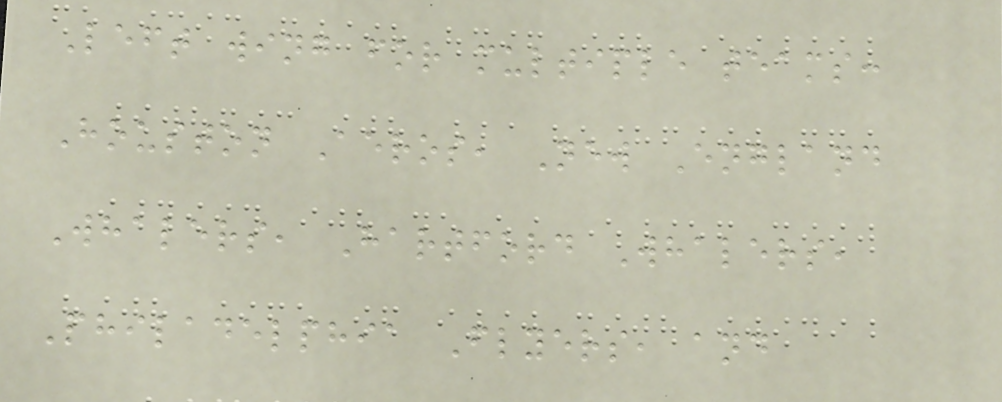Left wing for multiple teams:
Houston Aeros, New England
Whalers, Hartford Whalers,
Philadelphia Flyers, and
